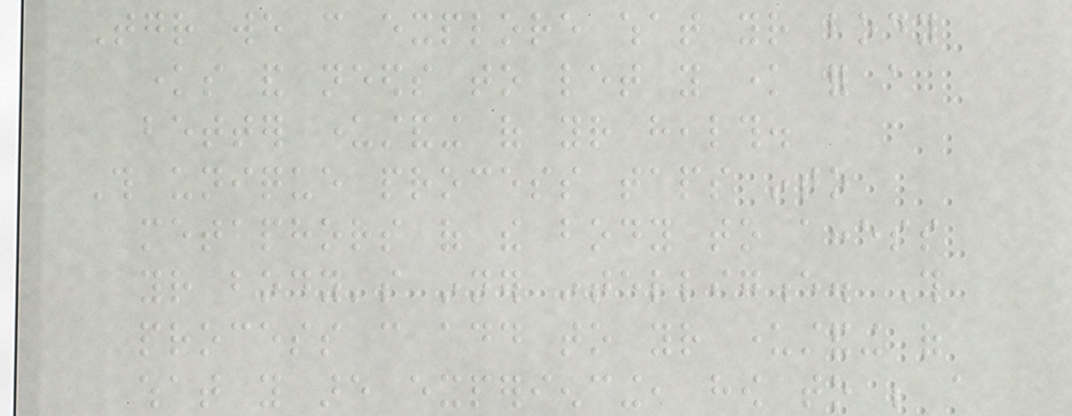Together we can explore what your body
knows and needs to let you know for a
better understanding of your health.
This unique process taps into
metaphors of the body to access
your body's inner intelligence. This
process can add to your understanding of
what you are experiencing, how to be a
